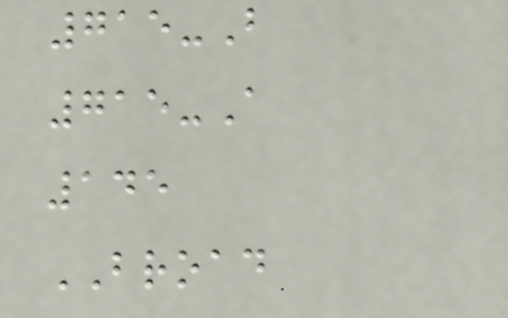715-B
715-A
145
BROAD
